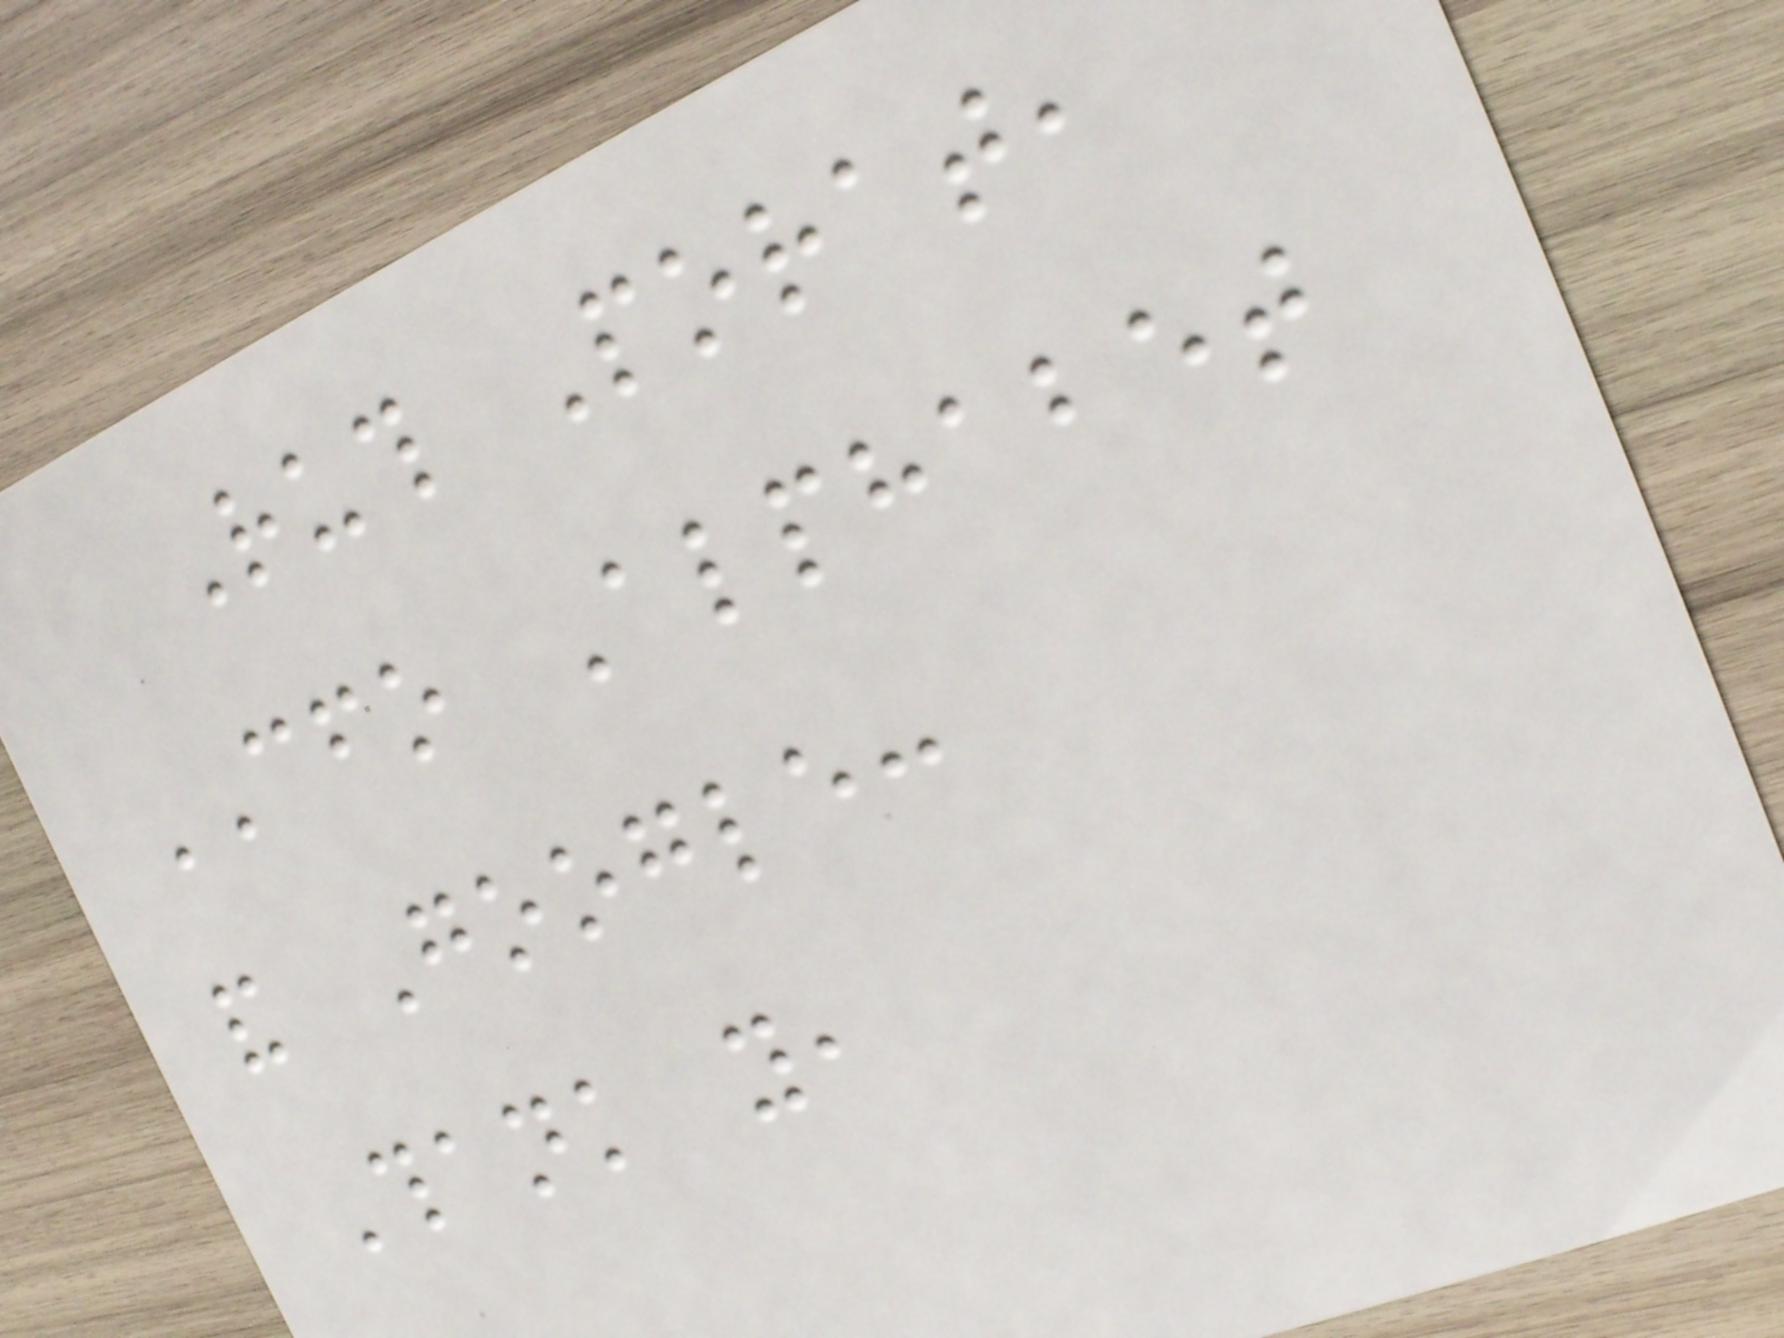Ruth Porat,
CFO Alphabet
and Google:
Thank you,
